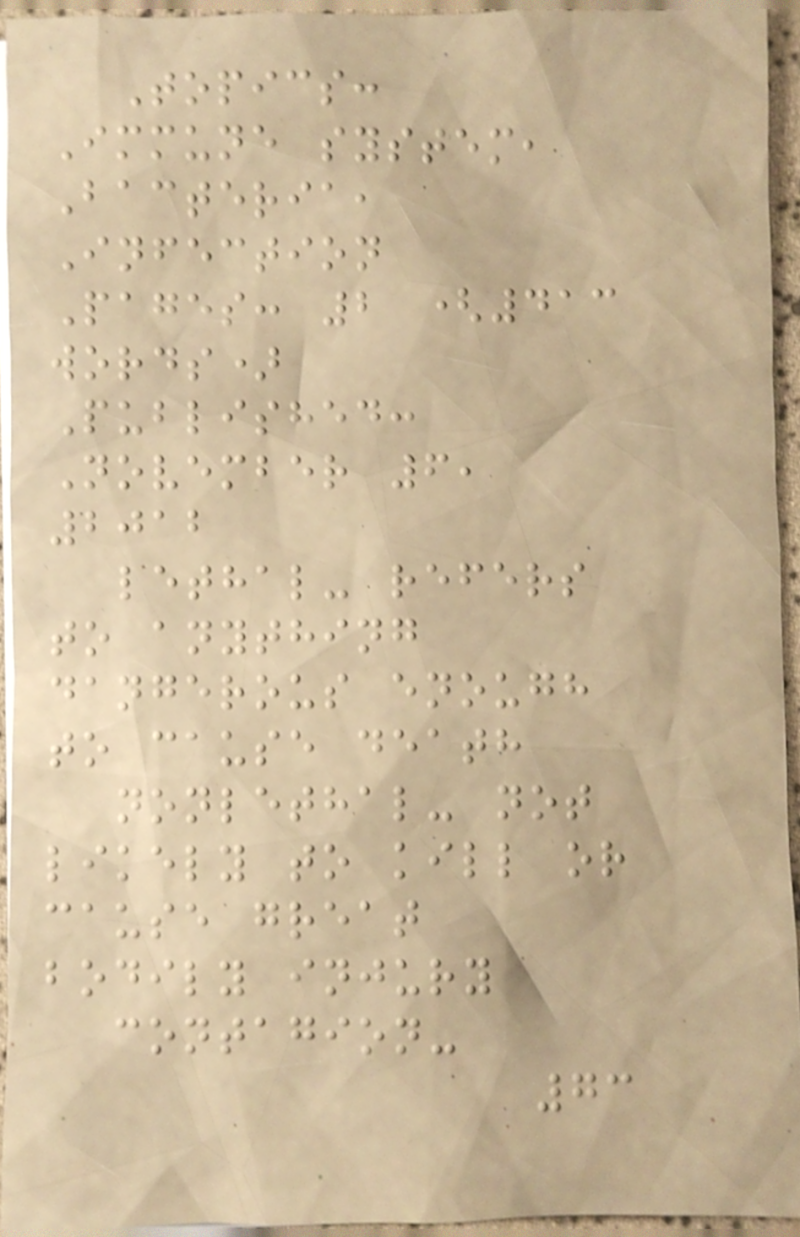Topics:
Immune system,
Bacteria,
Infection
Pages: 2 (413
words)
Published:
November 6,
2012
lethal- refers
to anything
dangerous enough
to cause death
nonlethal- not
likely to kill or
cause great
bodily injury
contagion-
73
